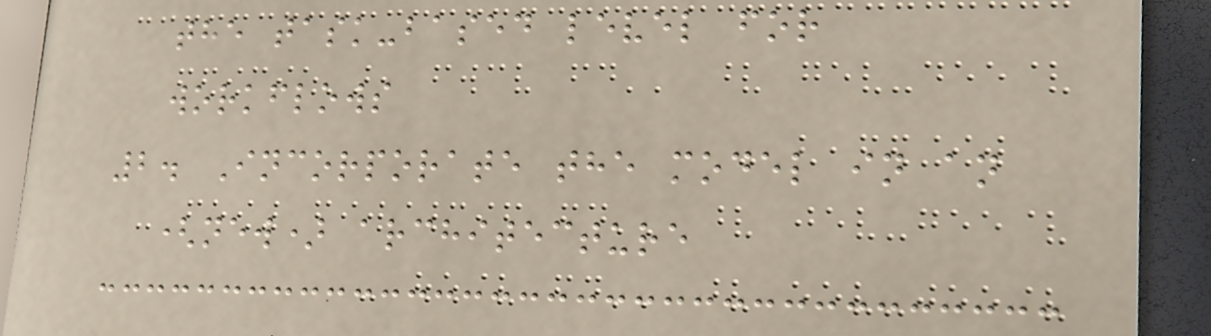the task-based level for
workflows
2. Incorporate the model in an
(new) architecture
